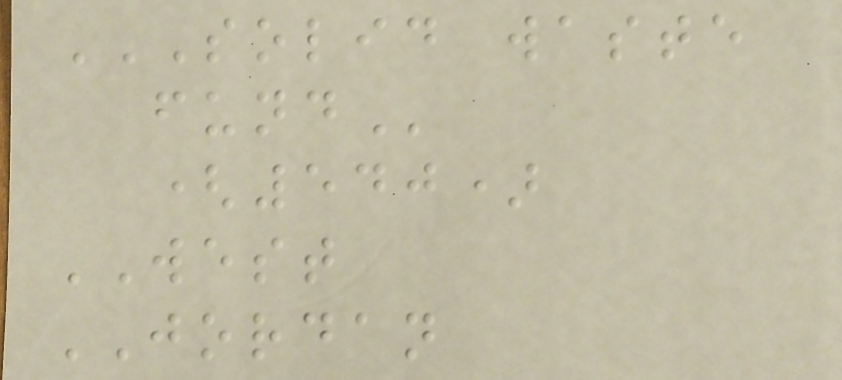SOLID WASTE
FUND
(540)
WEST
JORDAN
